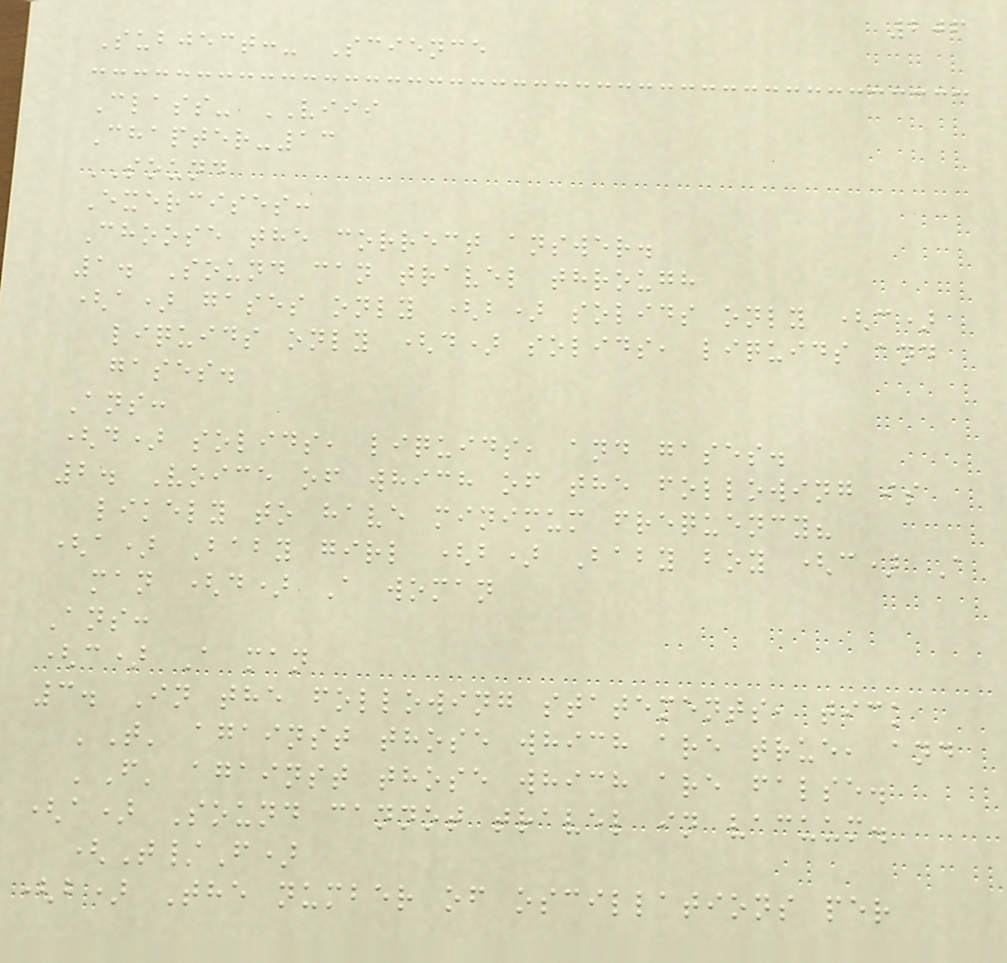206
Subject:- Science
Class- VIII
Chapter-13
SOUND
Exercises:
Choose the correct answer.
1. Sound can travel through
(a) gases only (b) solids only (c)
liquids only (d) solids, liquids and
gases.
Ans:
(d) solids, liquids, and gases.
2. Voice of which of the following is
likely to have minimum frequency?
(a) Baby girl (b) Baby boy (c) A
man (d) A woman
Ans:
(c) A man
3. In the following statements, tick
'T' against those which are true, and
'F' against those which are false.
(a) Sound cannot travel in vacuum.
(T/F)
(b) The number of oscillations per
